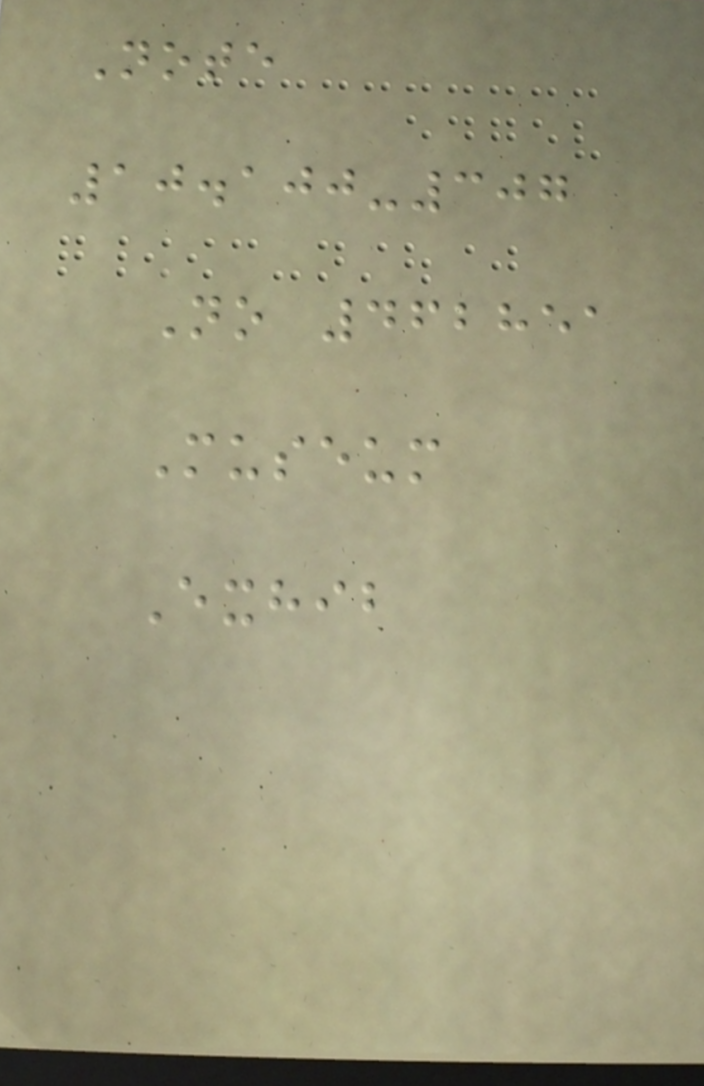Note
10.100-307
No 462851
Museum
Exhib
